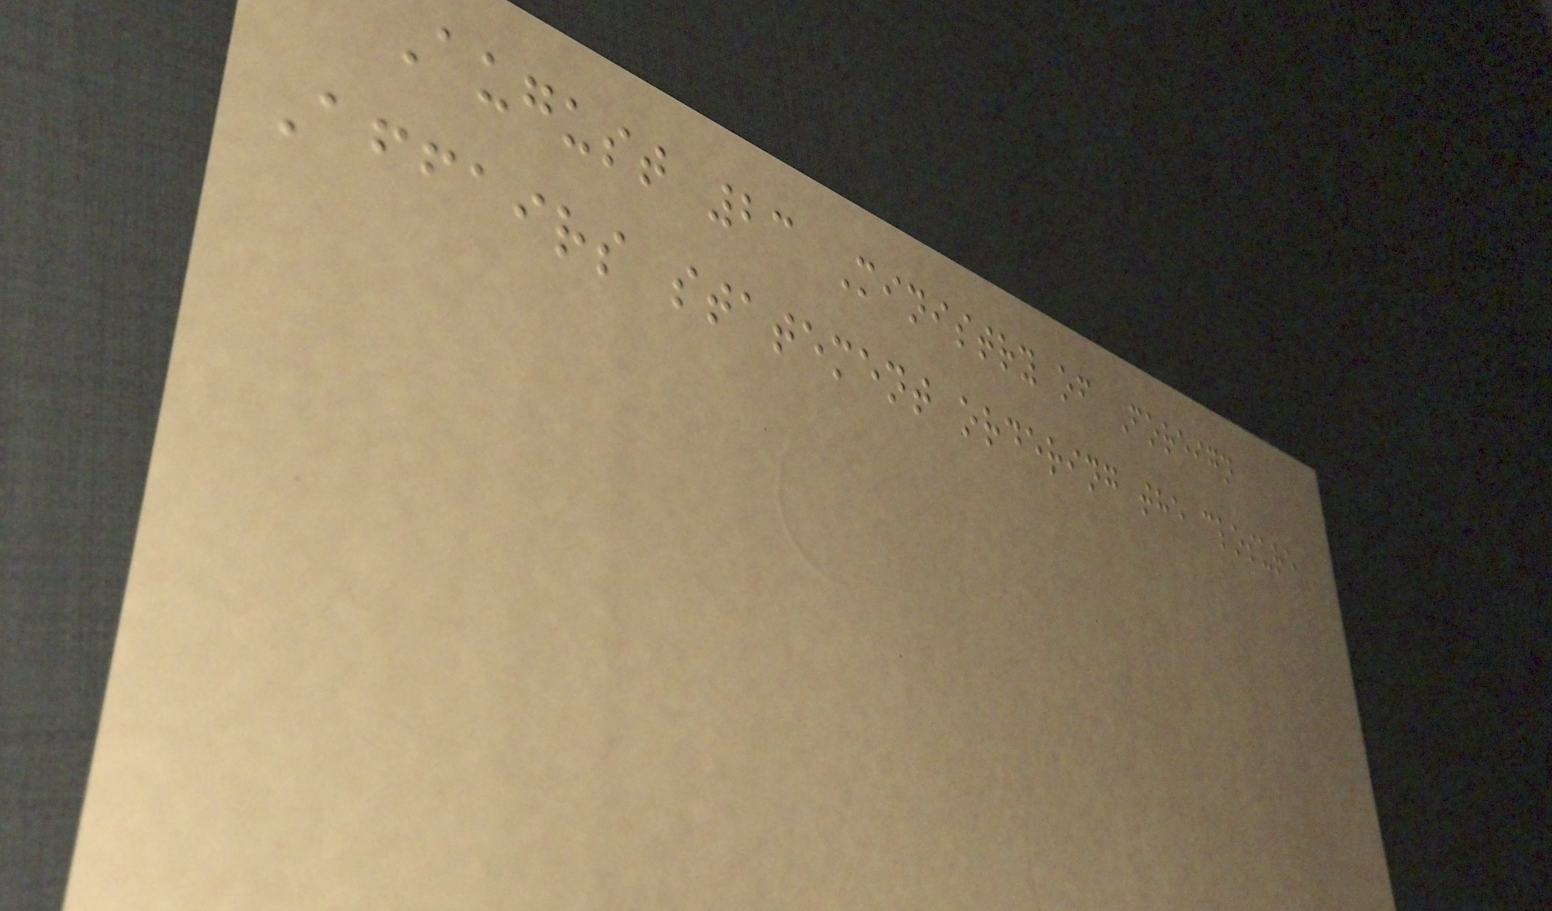August 23 Ministry of Foreign
Affairs statement ordering the closure
